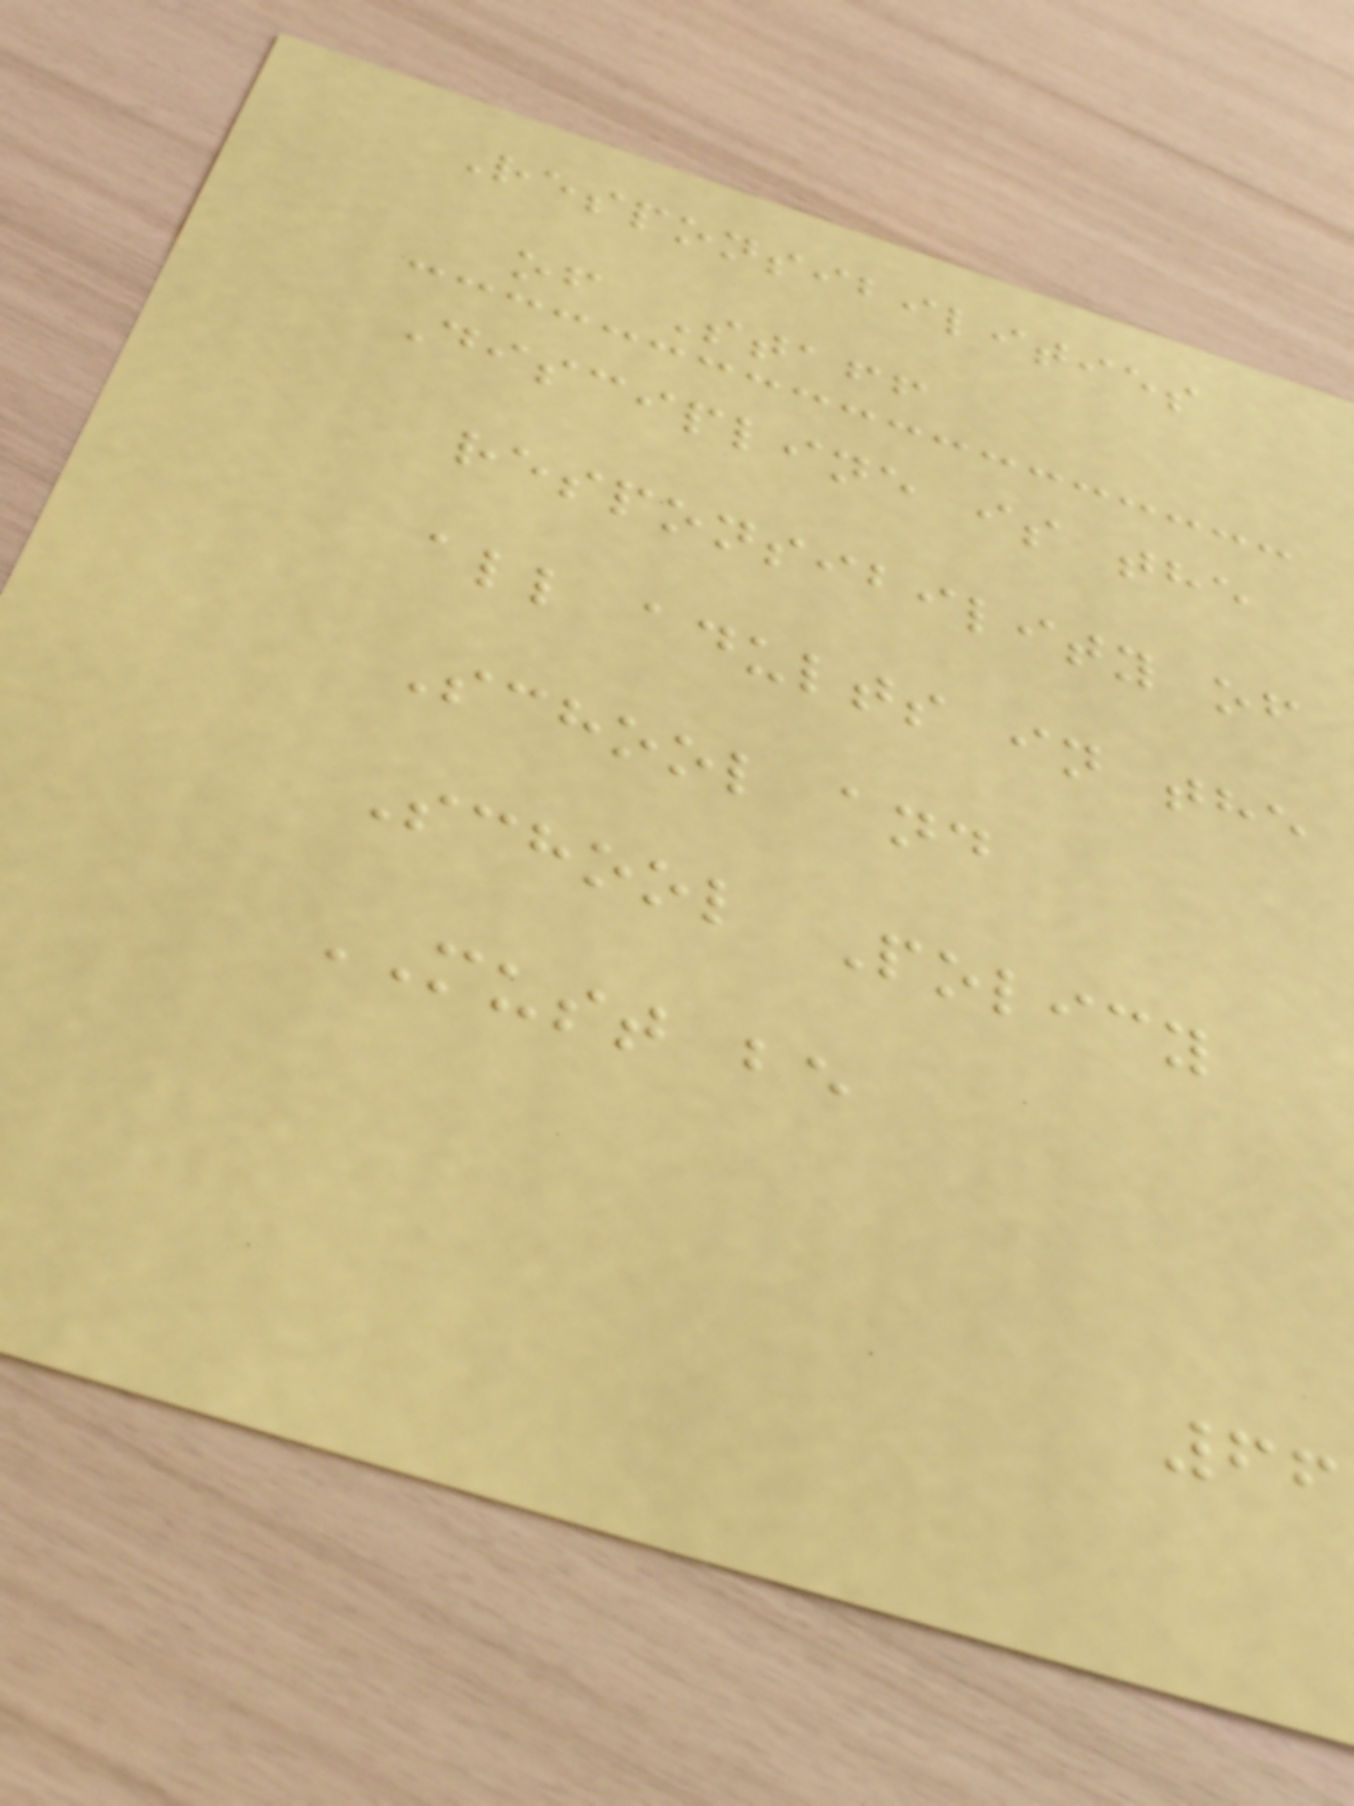Responsibilities
of Staff
Discipline is the
responsibility of
all adults in the
School and
School Policy
MUST be
66
